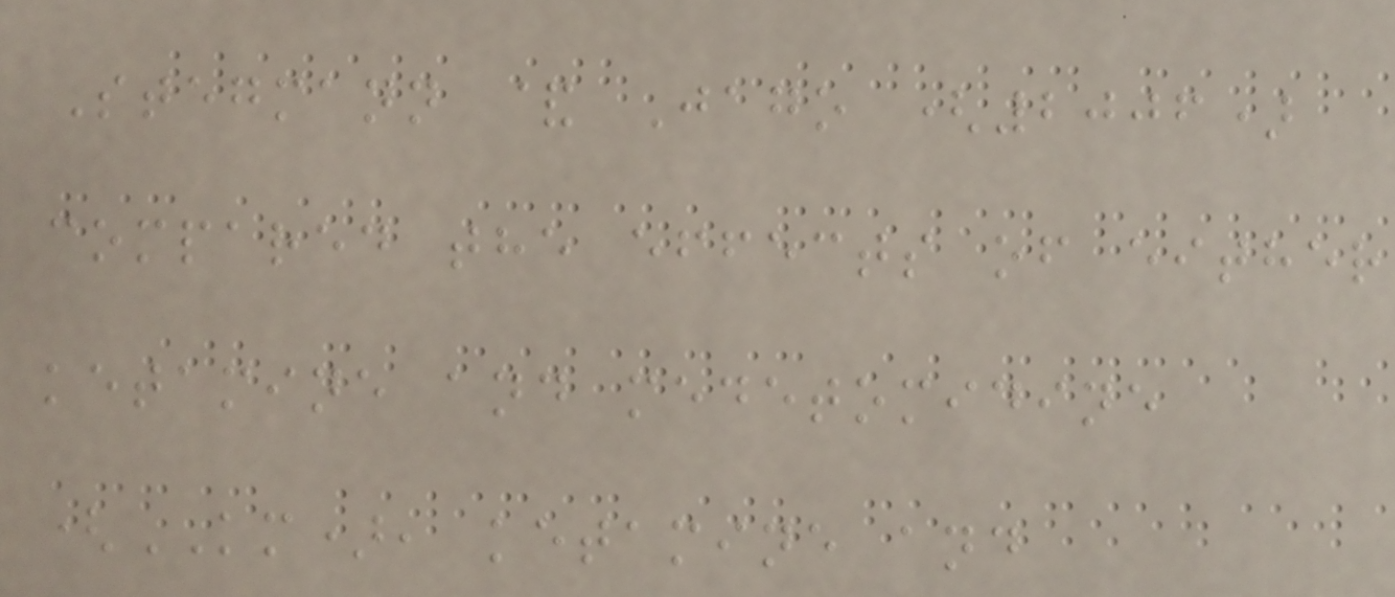Stegmann & Jago (2006)
compared the effects of either
ketamine and medetomidine
(KM), ketamine and
